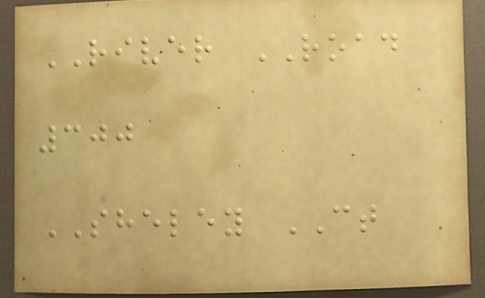RIVER ROAD
300
SHELEY CT
